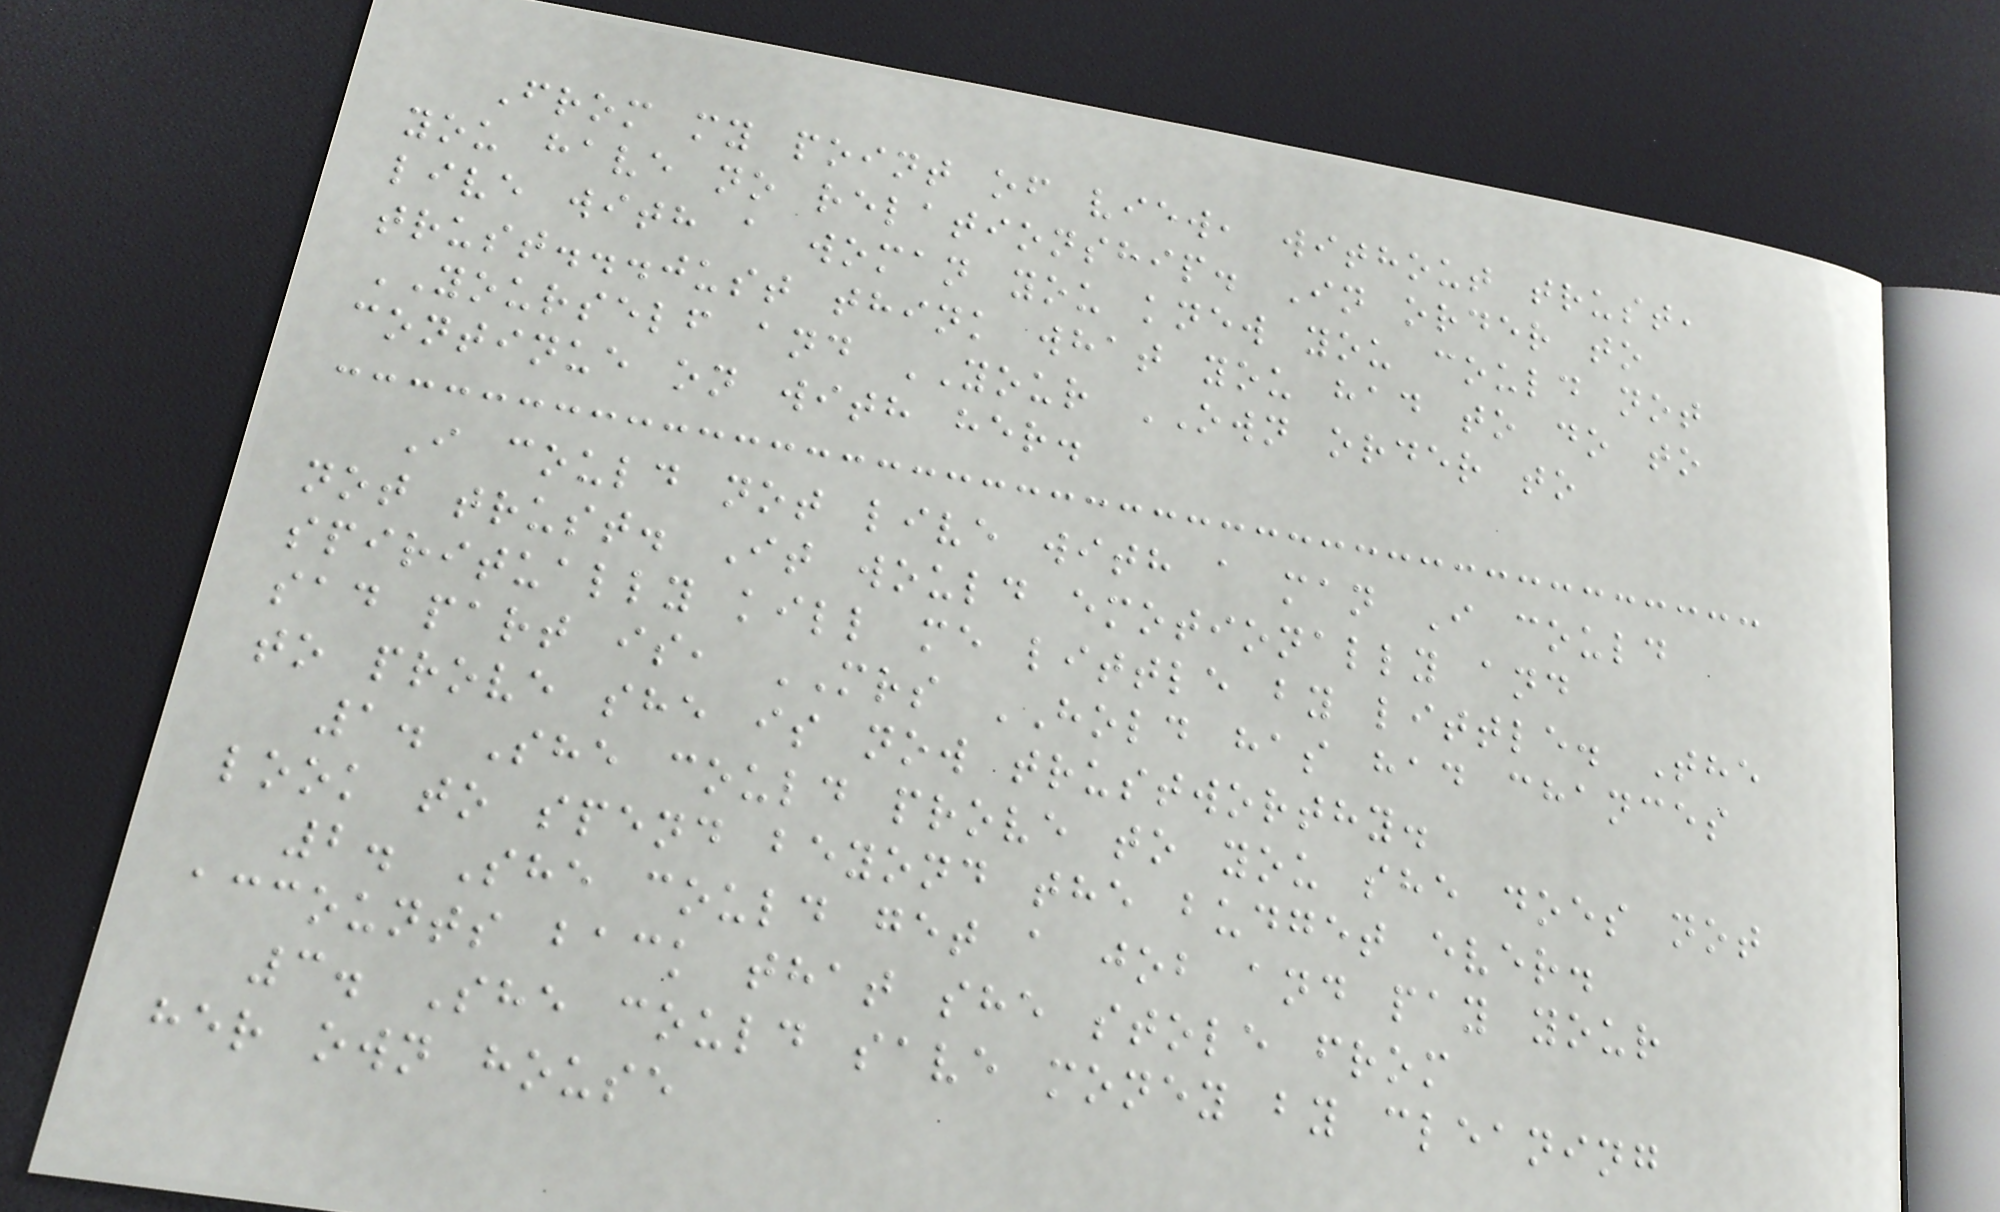From my point of view, without trust,
you have no relationship. In order to
live with a woman you knew you could not
trust...just think what you had to do to
YOURSELF and YOUR OWN order to
continue on with her.
I could not live with a man I could
not trust. It would emotionally and
spiritually kill me little by little. The
sad part is, MRS HOLD has had chances
to prove she is now trustworthy.
1. She could prove to you she does not
look to spend beyond the budget ever.
2. She could get a job and pay your
accounts back that she stole from
3. She could save money by cleaning
her own house
